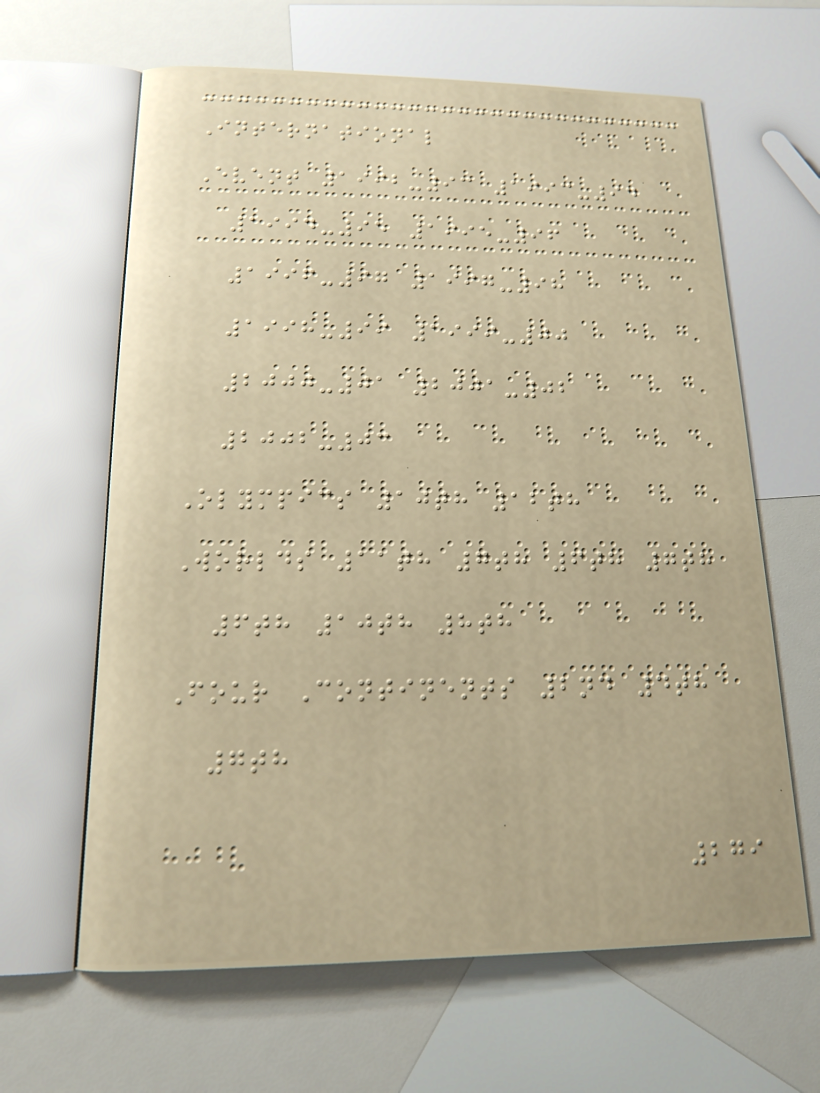International
Event 1992-93 1993-94
1994-95 1995-96
1996-97 1997-98
1998-99 1999-00
2000-01 2001-02
2002-03
Olympics 10th 12th
Worlds 11th 7th 6th 7th
6th 10th 8th
Four Continents 2nd 4th
7th
279
